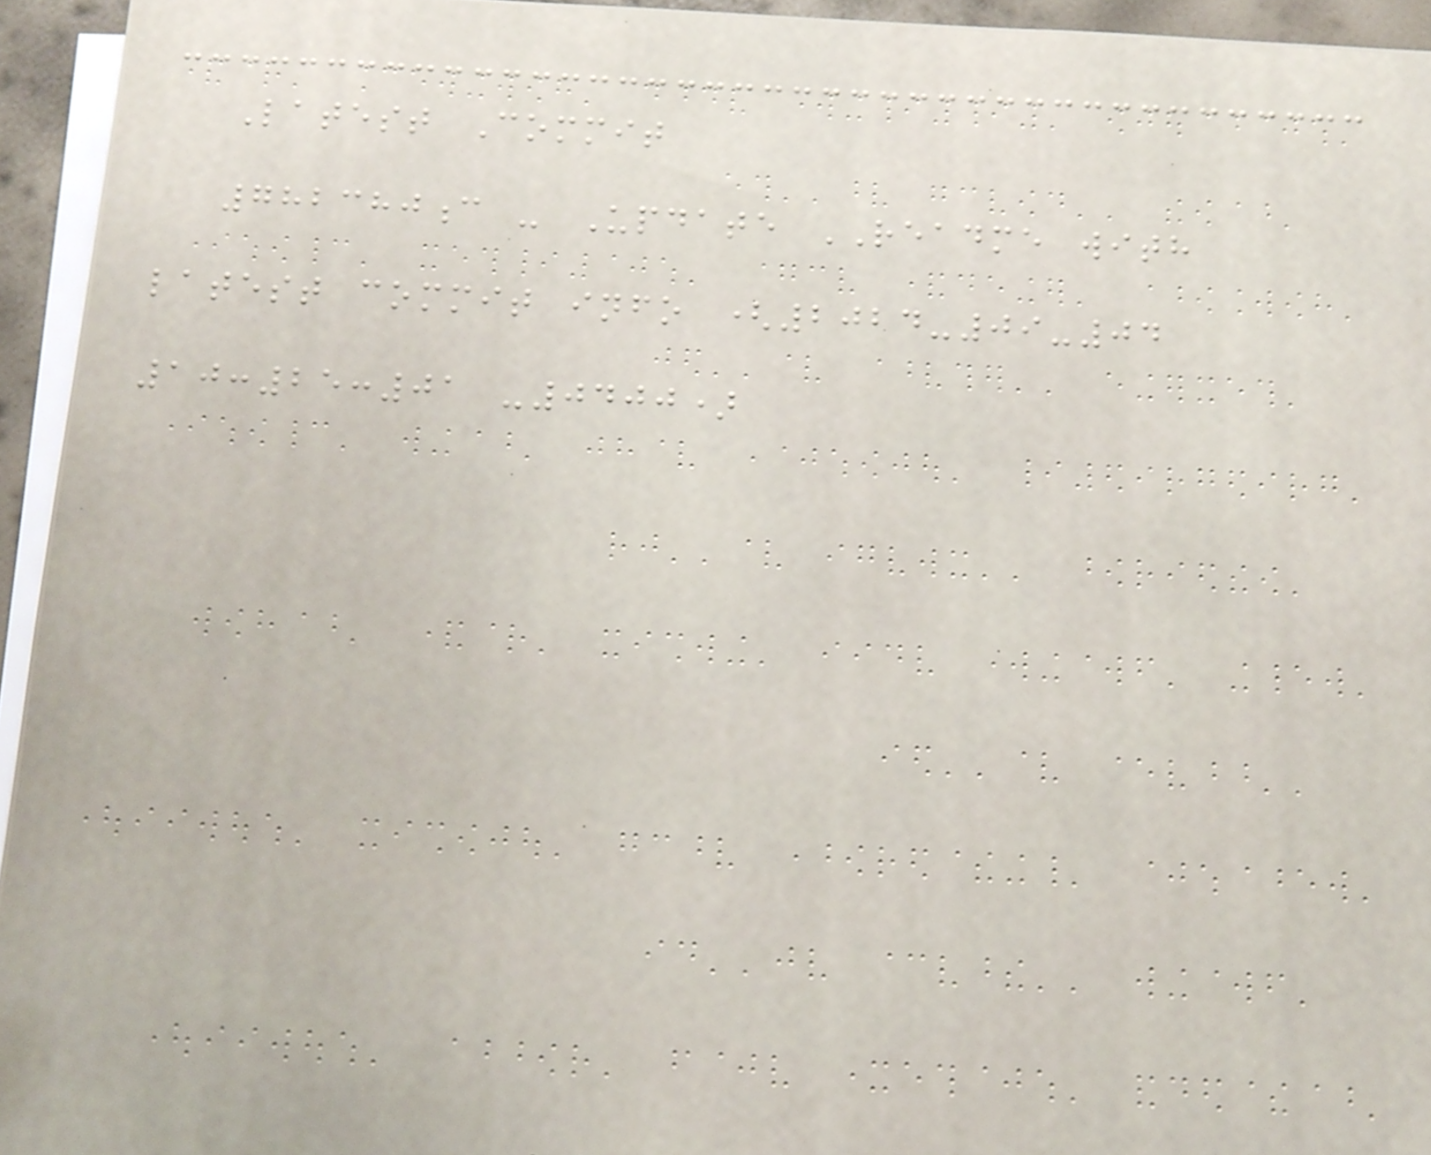Latest Commit
782380c - Update README with
latest commit info (2024-09-04
10:25:01 -0400)
